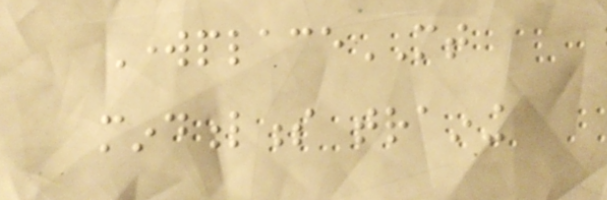WorkplaceMT
mindfulness training
